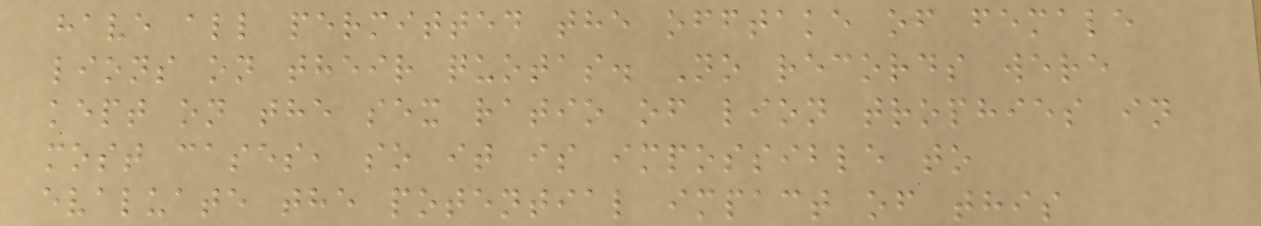have all permitted the offtake of female
lions on their quotas. No records were
kept on the sex ratio of lion trophies in
most cases, so it is impossible to
evaluate the potential impact of this
